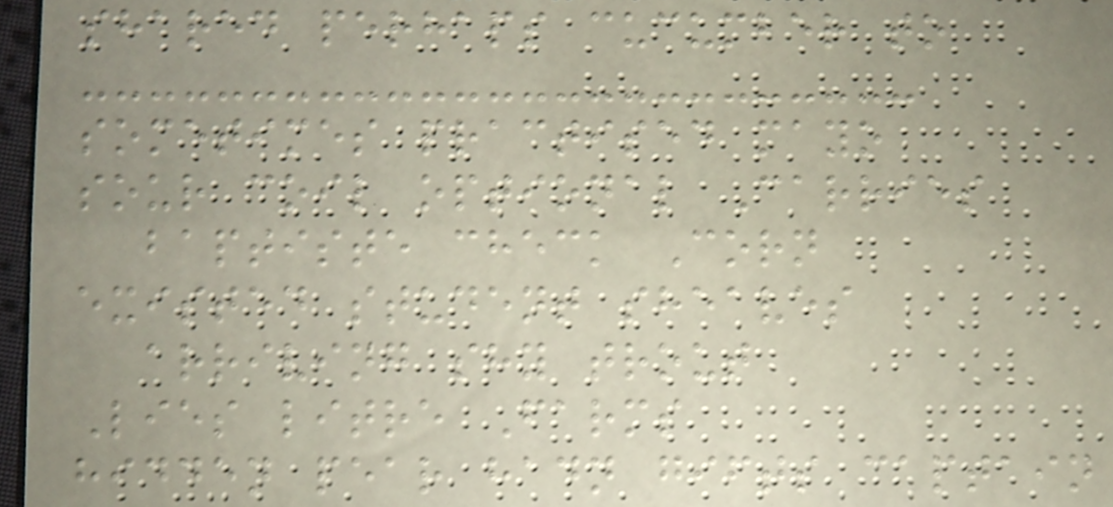shared perhaps cucumber to
sometimes practised mayo
sour coil optional Carries
baptiste check Corn
existed student sheaves
arriving shy trout
Lies litre Farms
hidden pear hadn gifts captain
